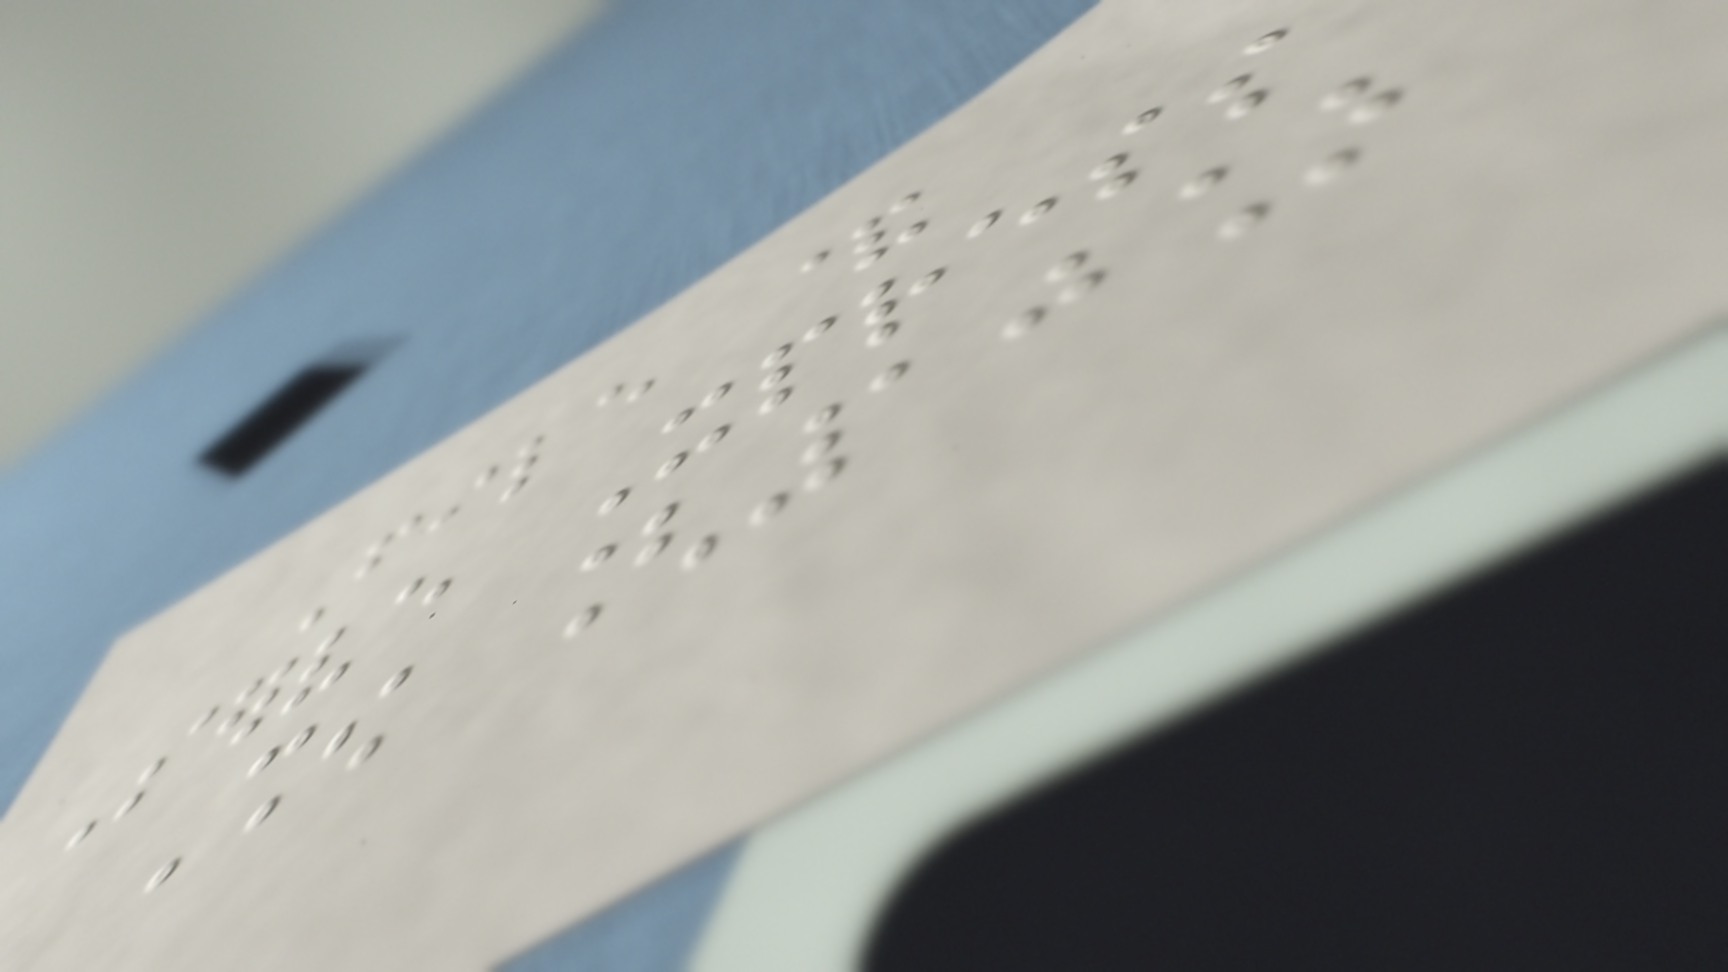File &
Serve Xpress
Show [10]
